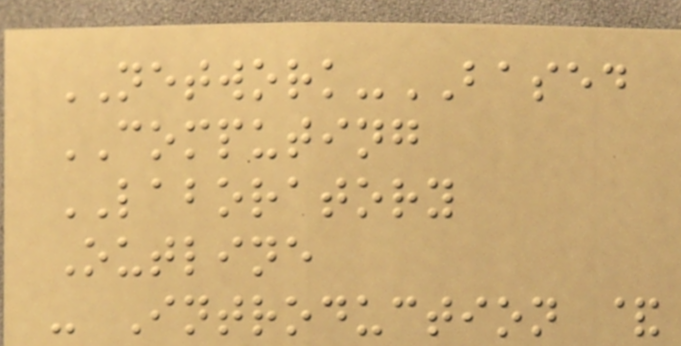NETWORK-BASED
COMPUTING
LABORATORY
Outline
- Introduction &
